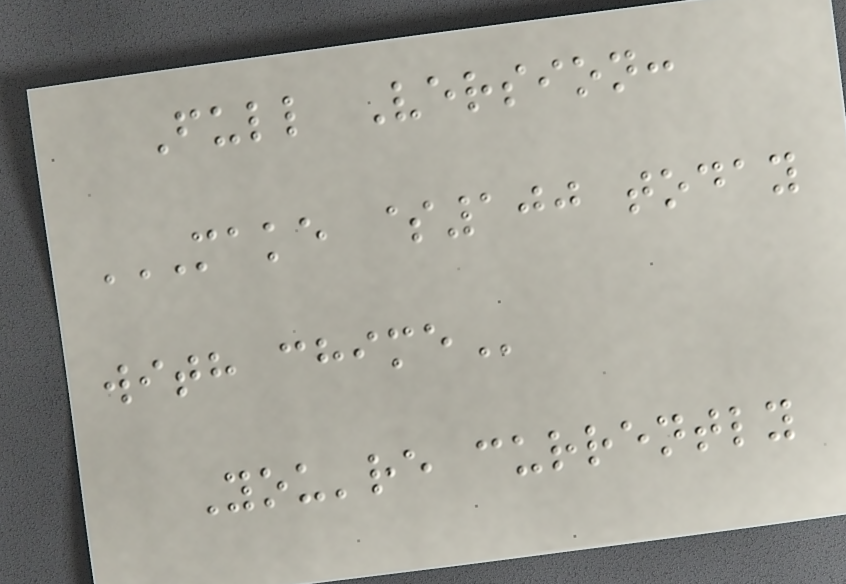Full Version:
MAKE $100 TODAY
WITH CHIME
You're currently
